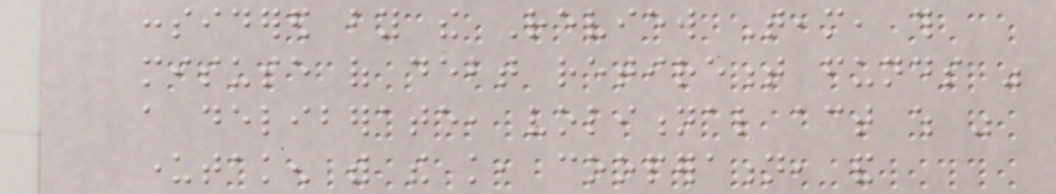considered by the Review Team, this
misuse of debt retirement funds was
a deliberate, volitional act which was
undertaken with the knowledge, cooperation, and
